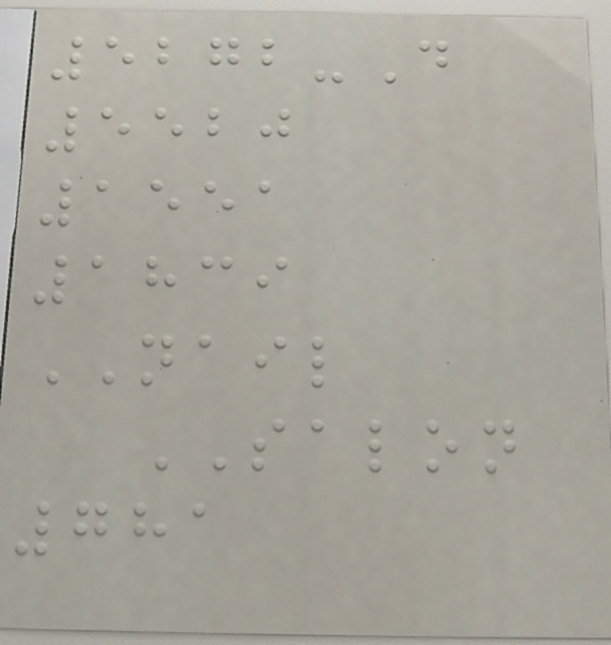5272-D
5520
1551
1839
NAIL
SALON
781
